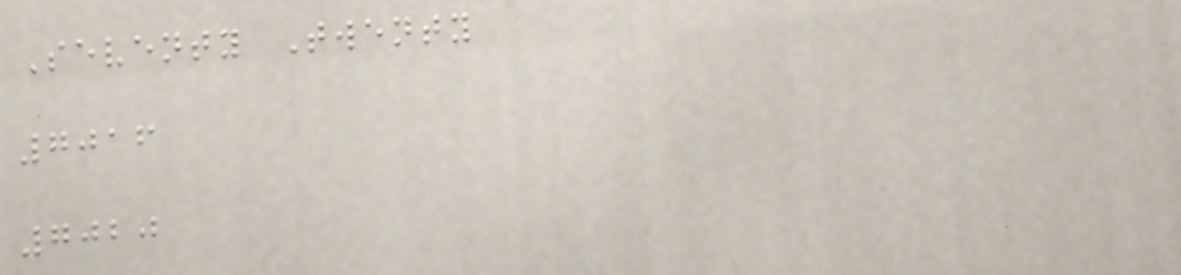Seventy Twenty
7016
7020
